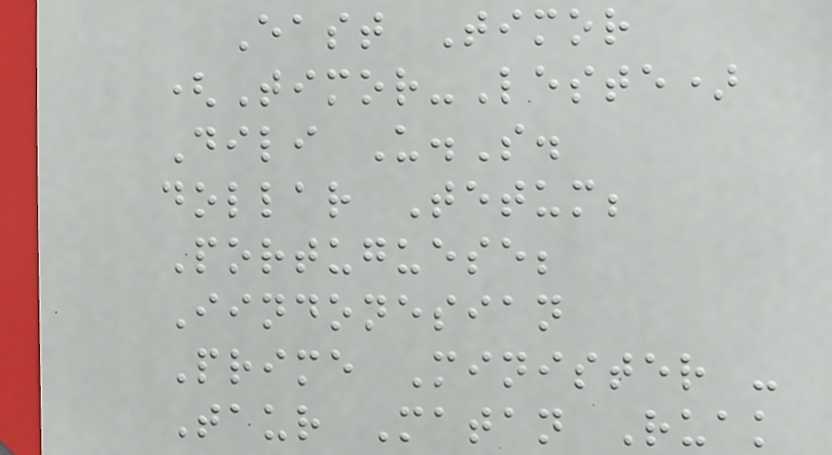East Timor
(Timor-Leste)
Dili U.S.
dollar Tetum;
Portuguese;
Iindonesian
Prime Minister -
Taur Matan Ruak
